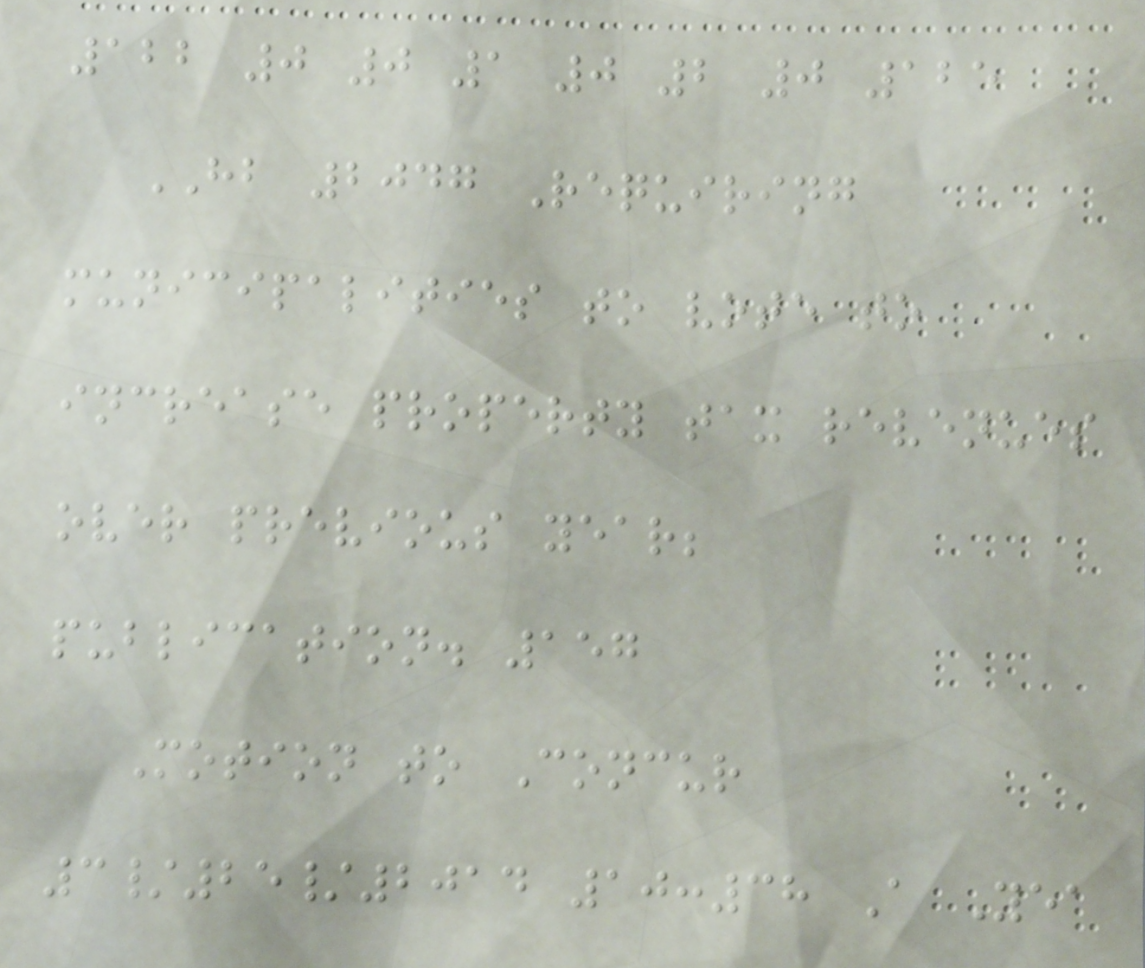122 0 0 1 0 2 0 125
HB 2047 Requiring
municipalities to vote to
increase property tax revenues
over previous year;
publication. 157
Motion to Concur
3/25/2014 10:38 A Yea
